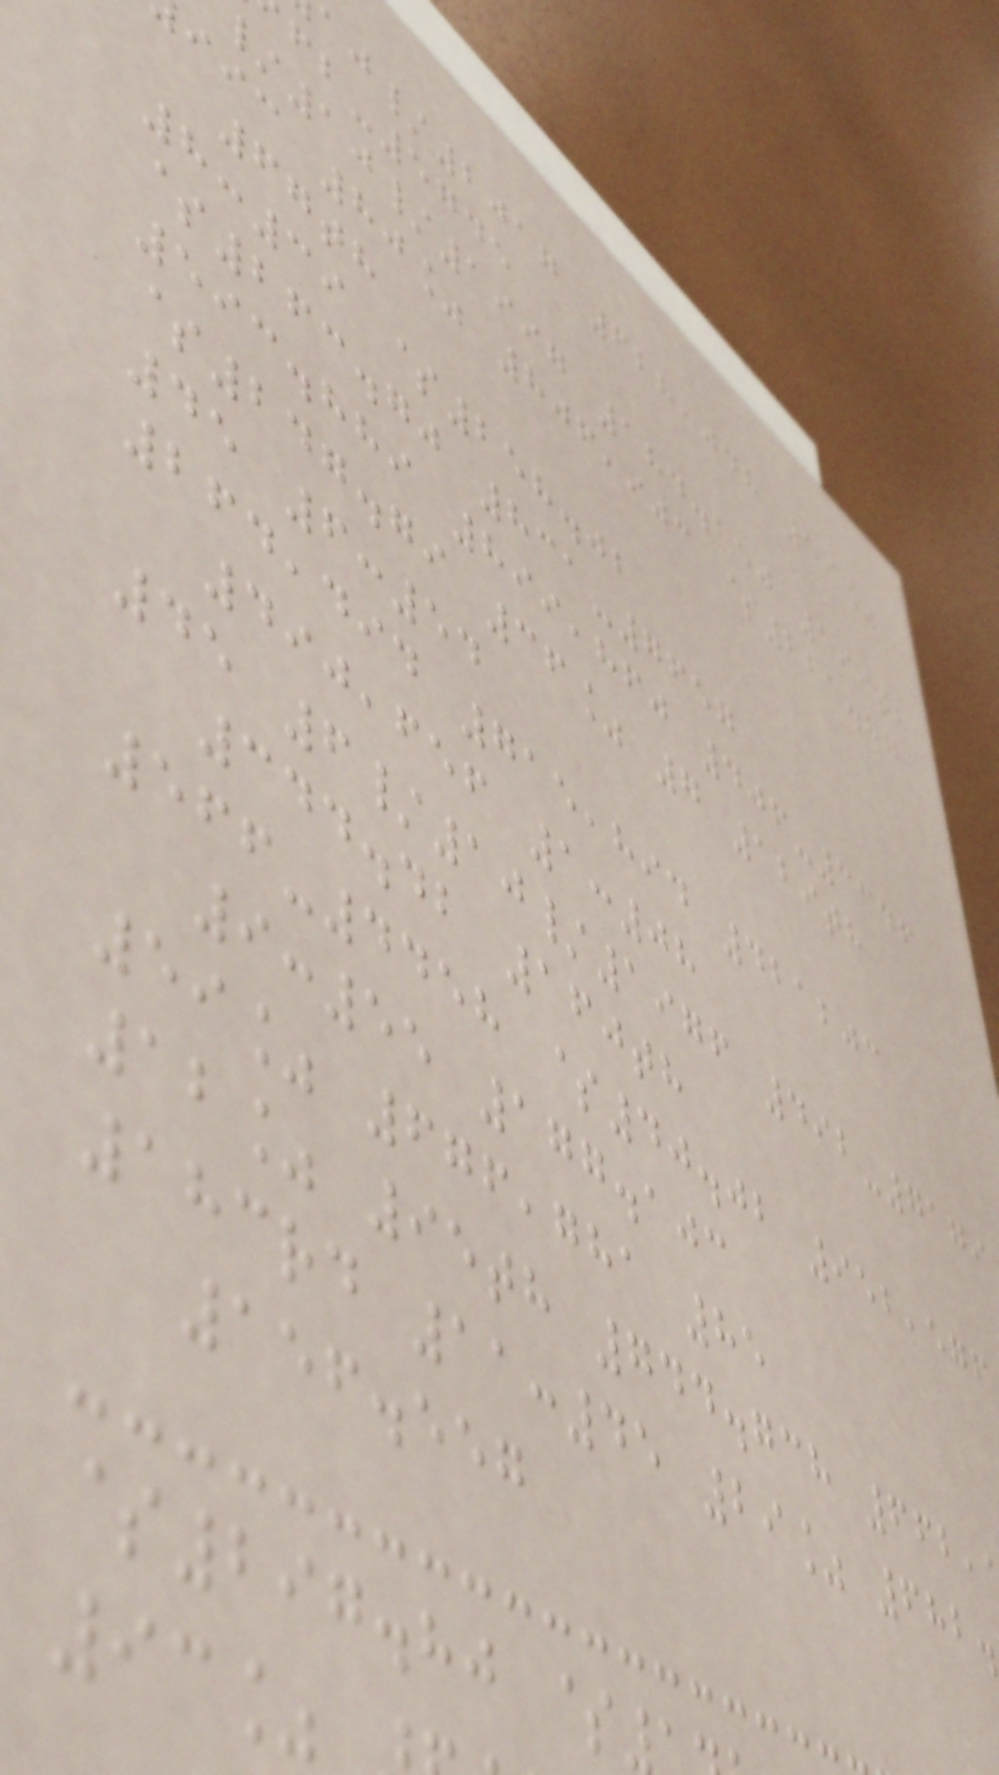/2017 628,048 59%
-5745
/10/1997 184.150 199th
iic 80% 806,903 $221.87
67th
8:39 $258.02
$263.70 831-7657
593.889 899,860 406-3346
$247.79 36% 7 129th
45 6:54
264,494 715,894 421203
490,656 1:08
45 6/10/1976 492-7179
344.42 160th
566-4458 $40.02 952,576
9:55 177.103
59% 676,781 85
12% 95th 744.738 662,
183rd 11:45 29% 682.
156.557
$297.80 $
